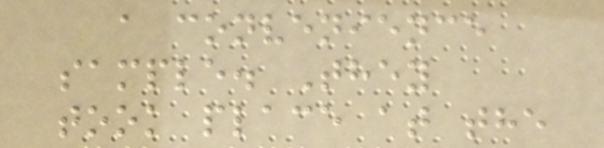a convenience
sample. They
took place at the
